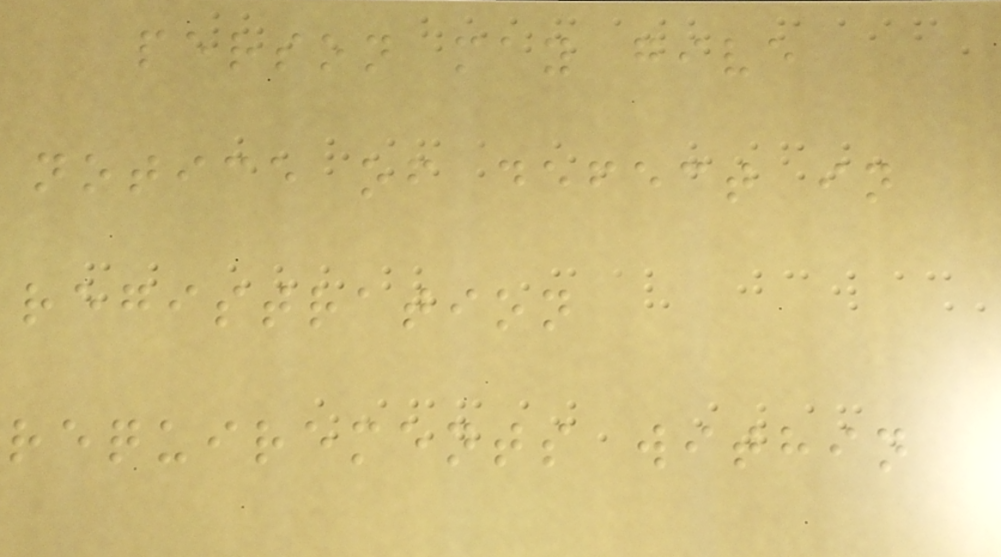person may give
notice of defect in
registration
requirements within
